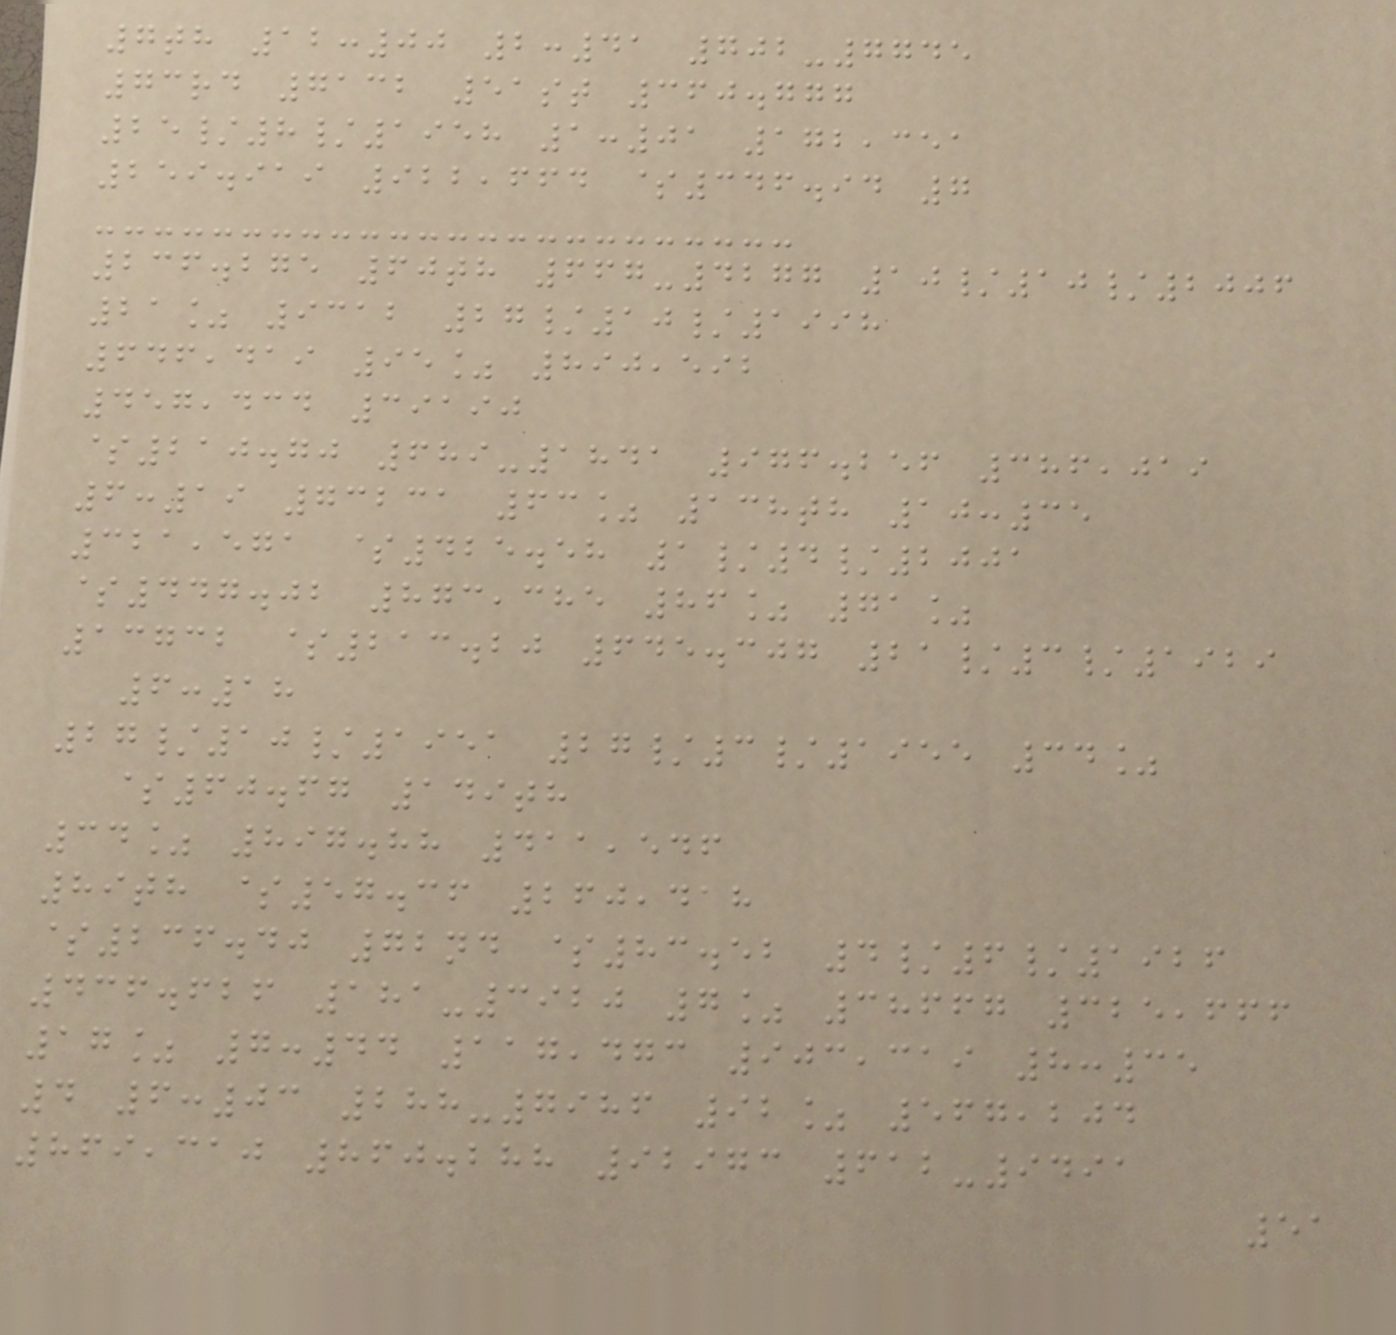7th 12:00 2:41 702-7745
73rd 7132 51st 360.777
25/8/1958 1:01 172,351
259.919 922,664 $346.94 7
236.275 60th 667-4277 10/10/2006
21% 9312 27/10/1998
646,419 95% 890,592
457,434 39190
$210.70 689-1841 976.256 386,019
6:19 73231 63% 138th 10:35
321,571 $425.58 1/4/2001
$447.02 873,385 86% 71%
13732 $213.20 645.307 21/3/1929
6:18
27/10/1951 27/3/1955 34%
$60.67 149th
34% 897.88 411,546
89th $57.36 260,418
$236.40 72nd $83.52 4/6/1926
436.626 181-3920 7% 38667 325,666
17% 7:44 117,473 903,319 8:35
4 6:03 288-7986 92% 567,204
869,310 860.288 92973 612-9491
51
